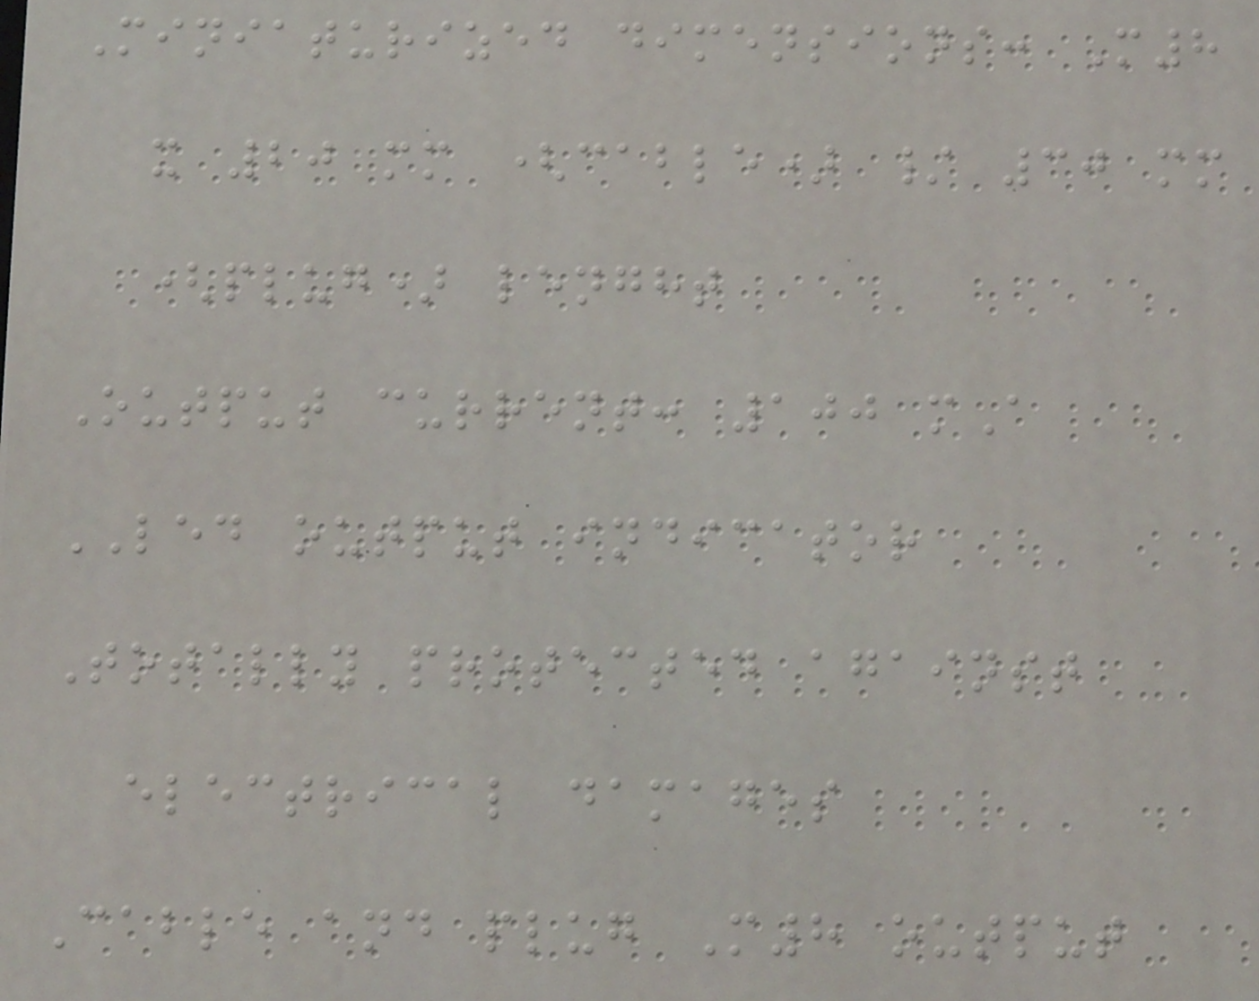Miniaturized dimensions: M8
x 20 mm (cable) / 30 mm
(plug) lenght
Output current: 100 mA
LED output indicator
Totally protected against
electrical damages
Cable and plug M8 output
